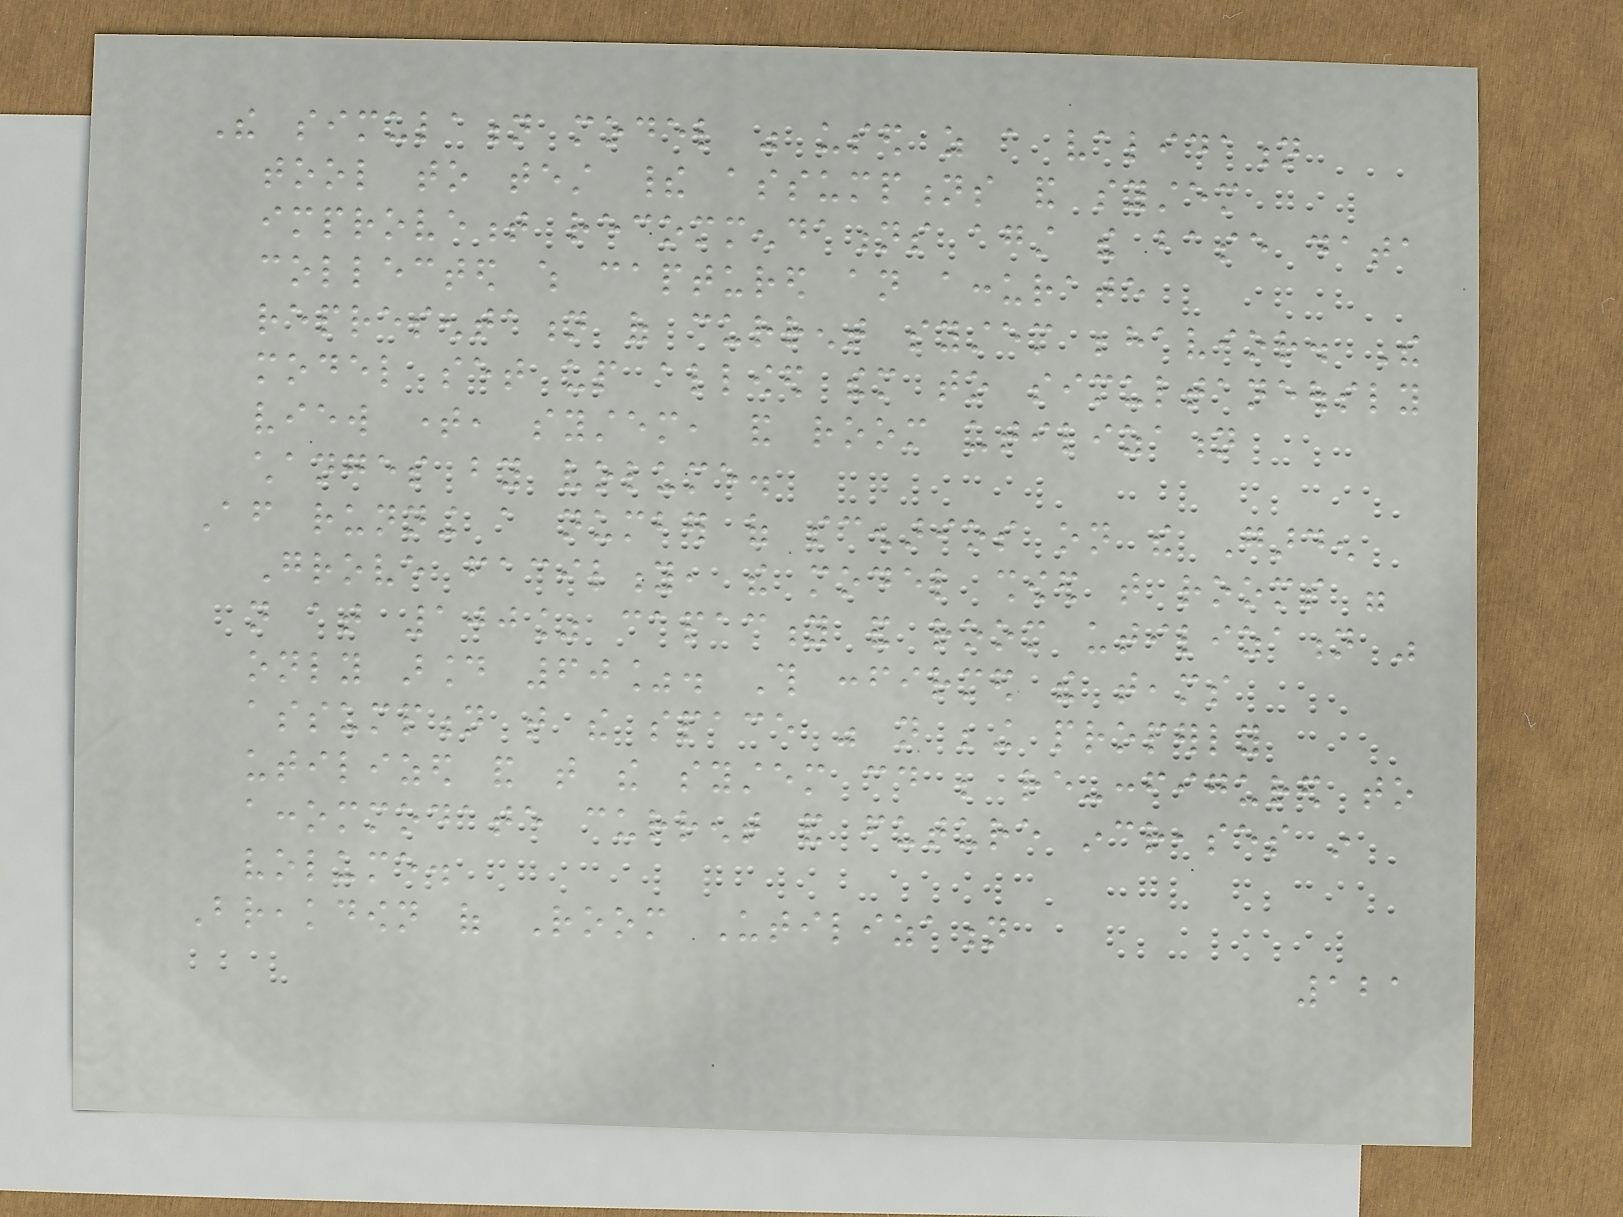The simulation model was used as a validation
tool to test their assumptions and system
improvement recommendations against the base data
collected which captured an accurate
representation of current system behavior. The
model set up allowed them to simultaneously
view time, system, and room utilization
changes by volume.
After running a number of scenarios on the Garden
Grove facility, the model showed that rooms were
not at 100% capacity and room utilization was
only around 60%. This confirmed the teams
assumption that the space was not being properly
utilized and that the system could be re-configured to
accommodate current and future increases in
volume.
Breakdown of Room Utilization
121
